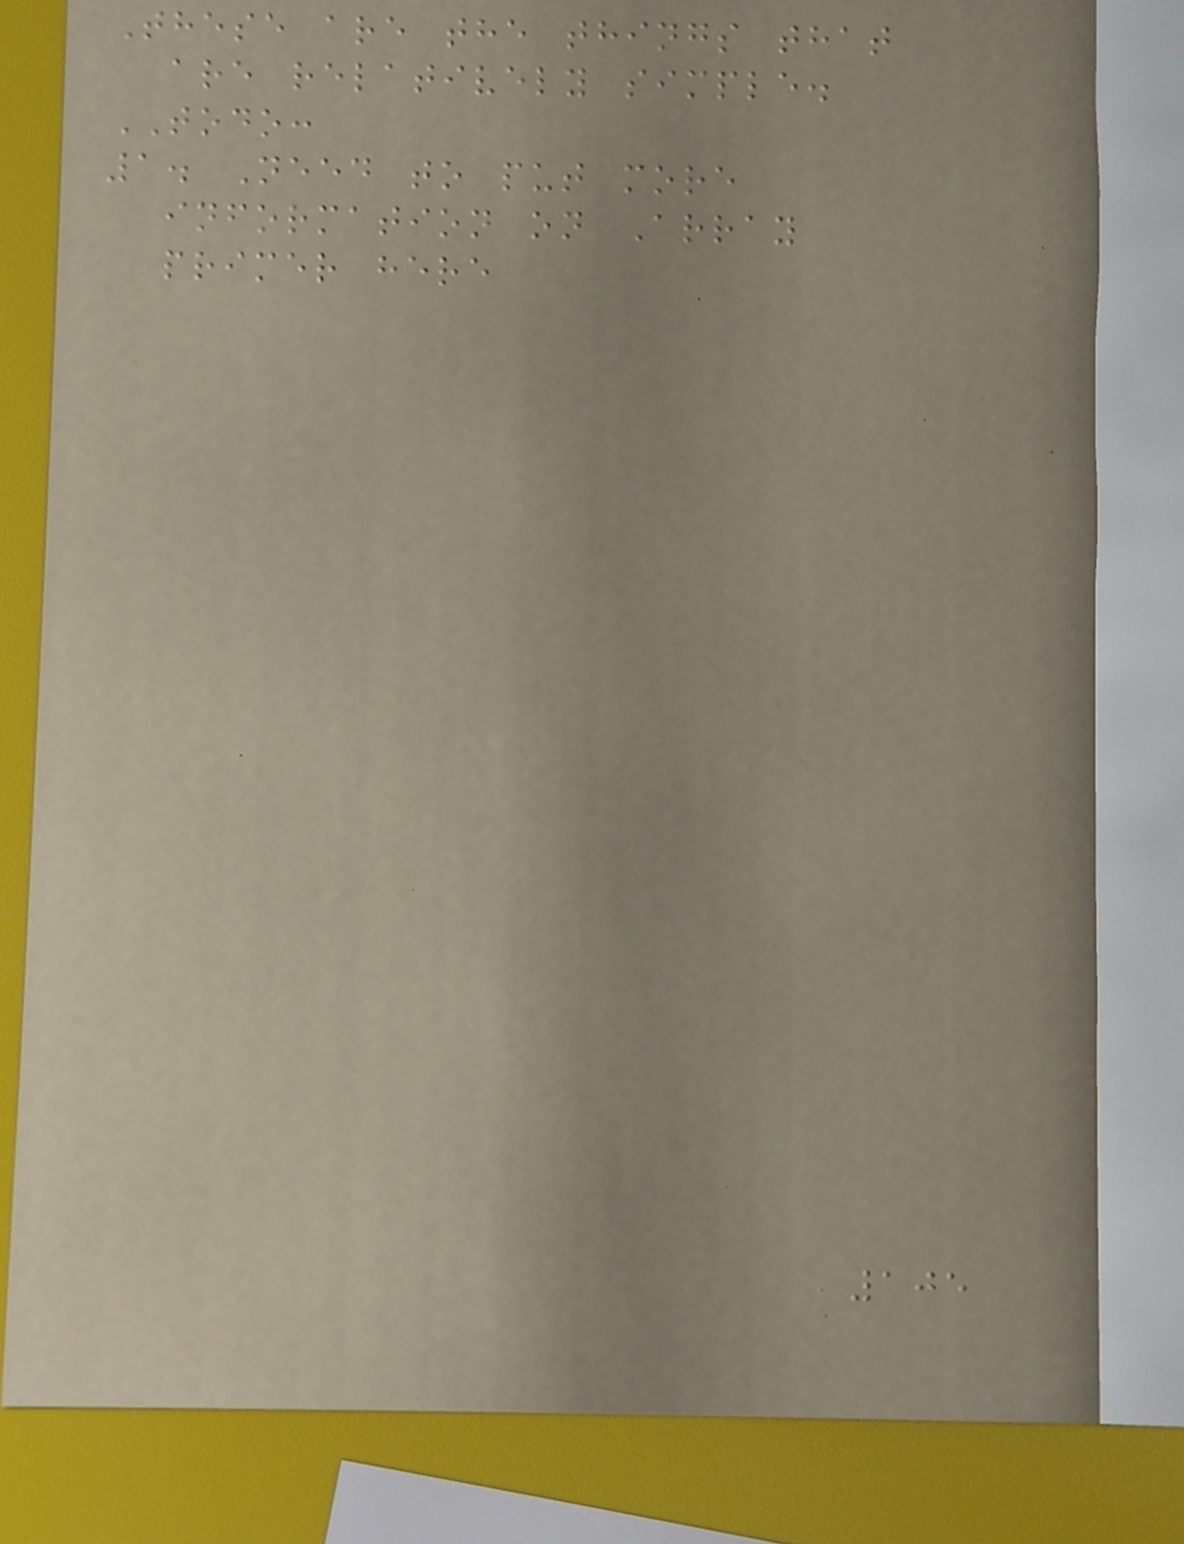These are the things that
are relatively simple.
TODO:
1. Need to put more
information on Array
primer here
105
